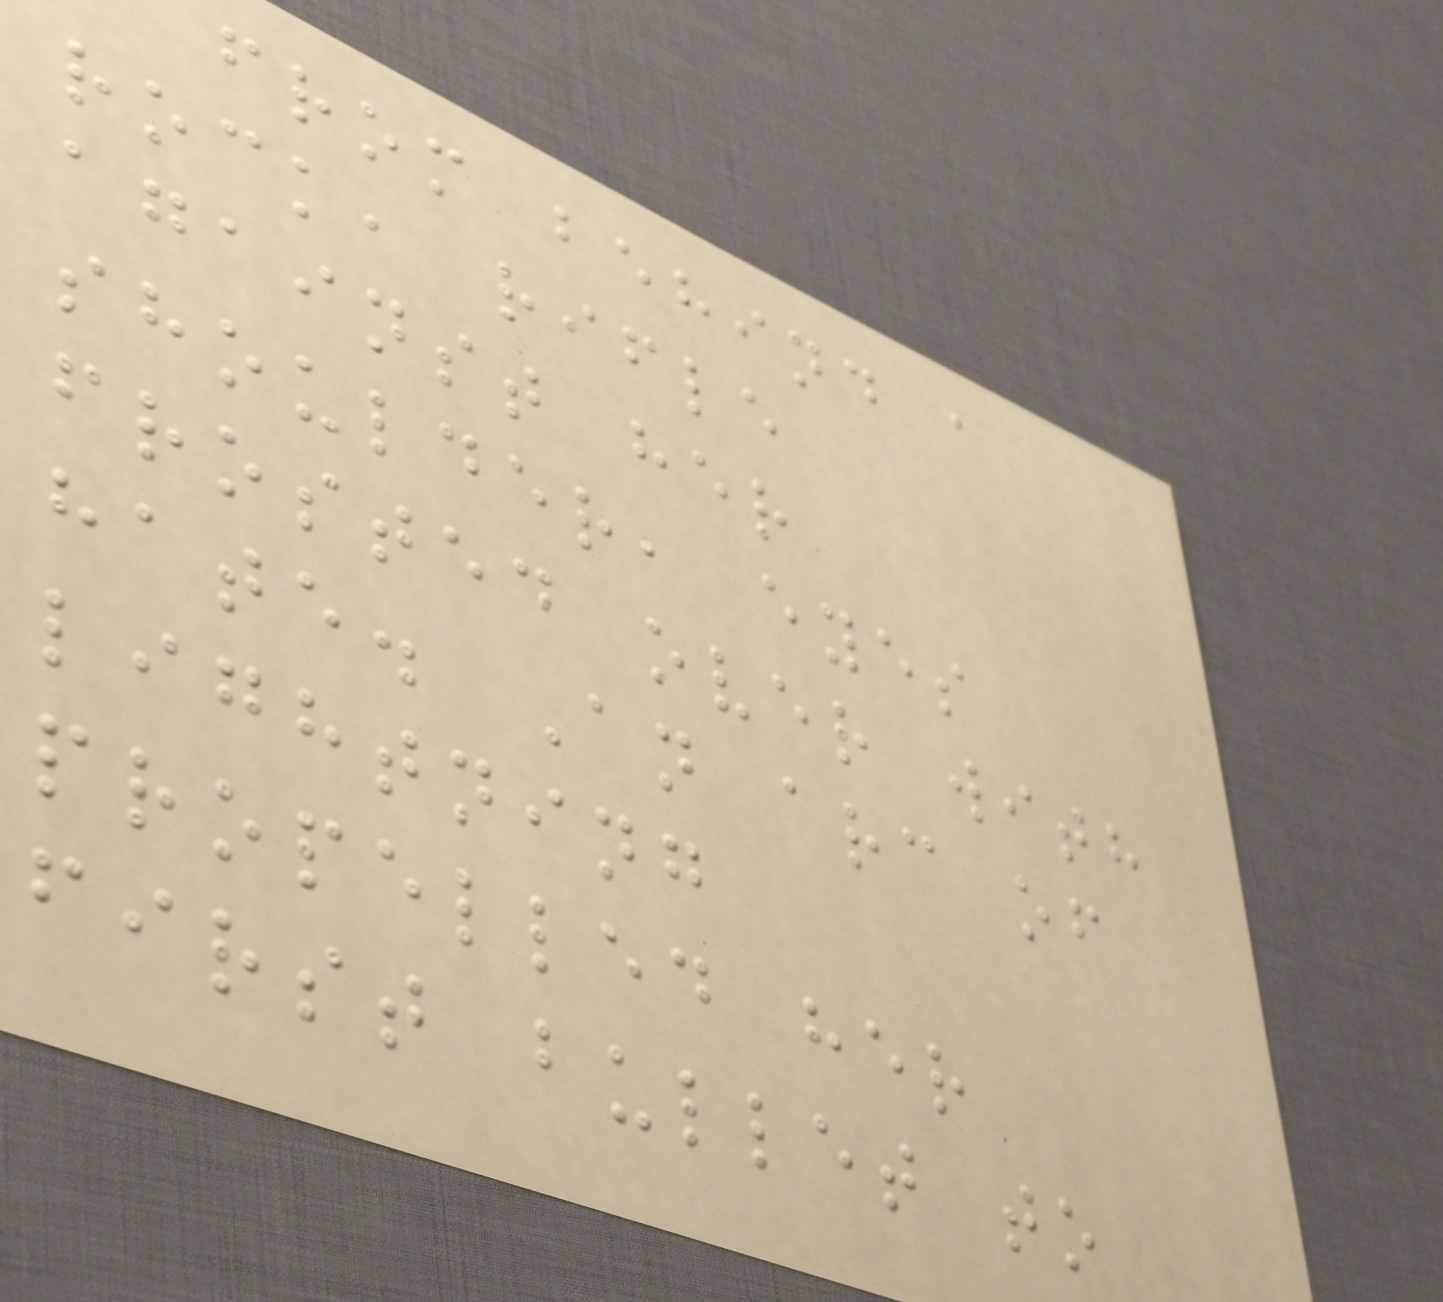from behind a
rock, rifle
against her
shoulder, eyes
frosted over with
hate. An arc of
lightning
propelled her
first bullet to
